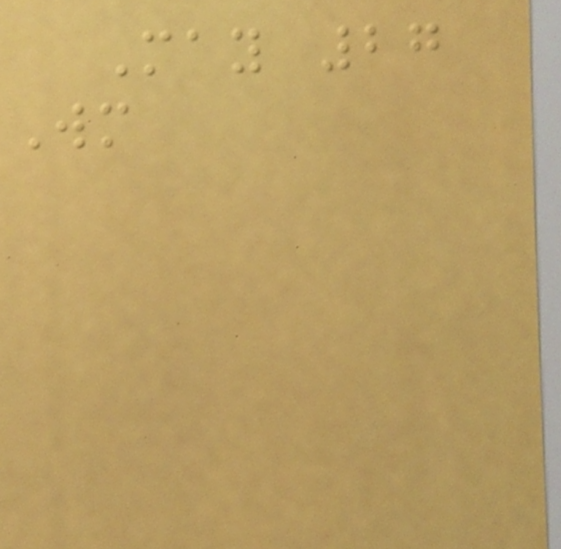May 27
Wm
